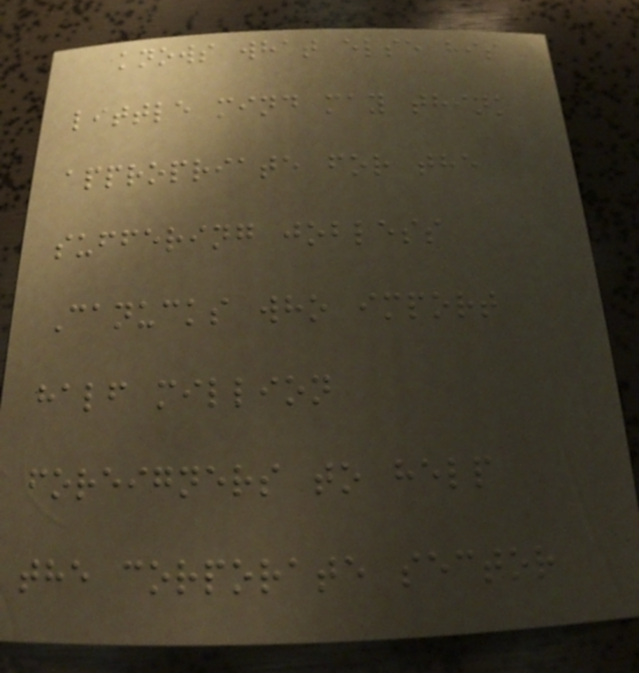knows what else his
little mind may think
appropriate for the
suffering jobless
Canucks who import
half million
foreigners to help
the corporate sector
